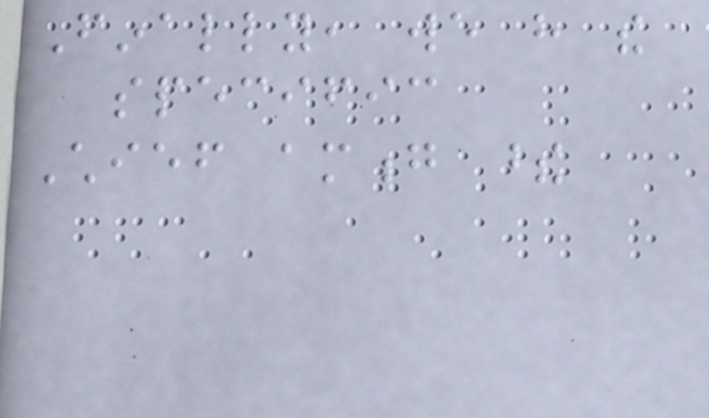Finally, we have the
specific
Chief among these
